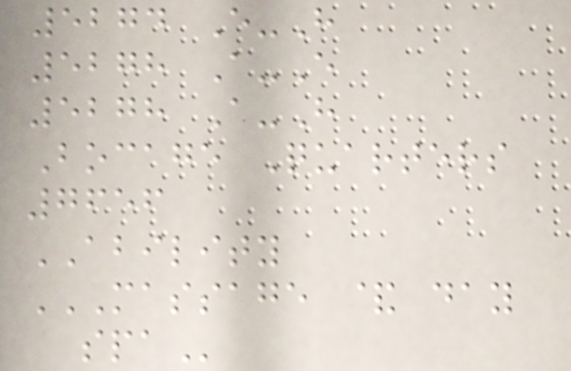5274 E-H
5278 A-E
5278 A-H
Bocage Quarters
7656
ABILITY
MASSAGE & DAY
SPA
